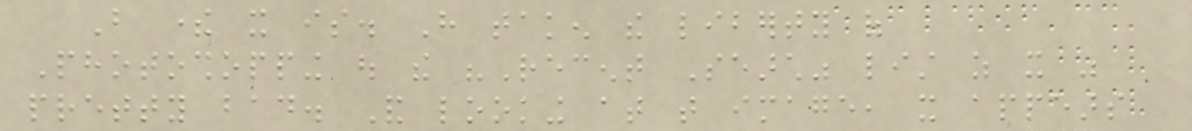But there it is. Have taken the liberty of
Photoshopping out the "Recent Search" list as it was
pretty bad. And looking at that image, it appears
